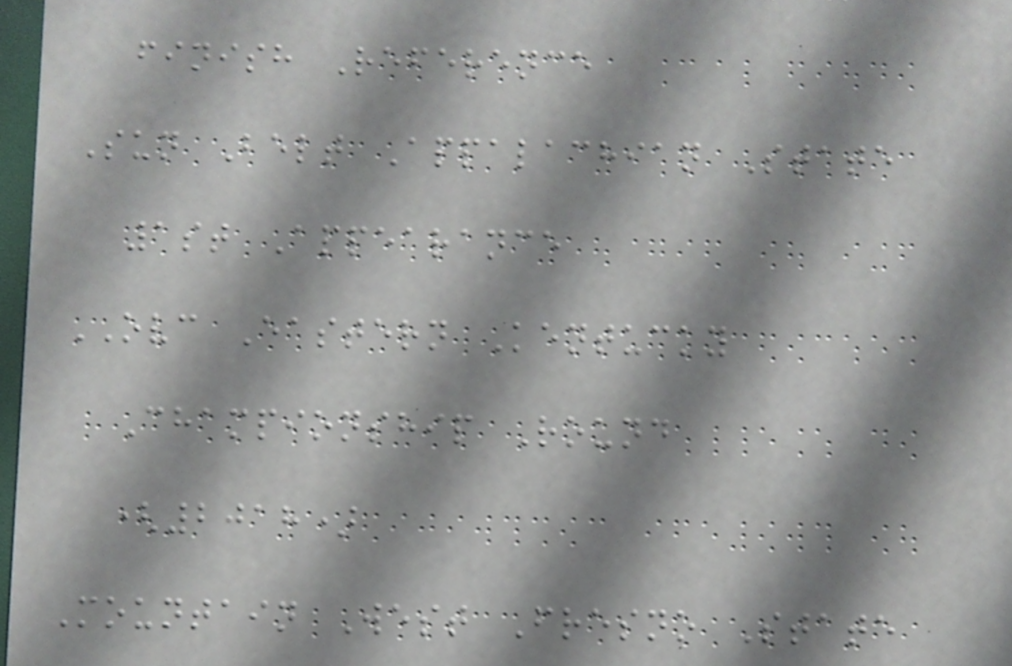finish Reference
Sun Belt Appalachian State
1st Appearance
OVC Eastern Kentucky
Championship Round
(2018)
Mountain West Fresno State
